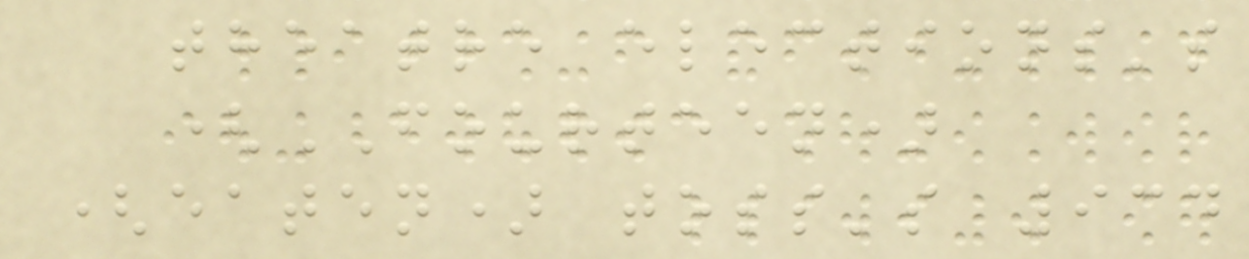theatre elections's
(FOURTEEN)
(eaten) toss's 934
